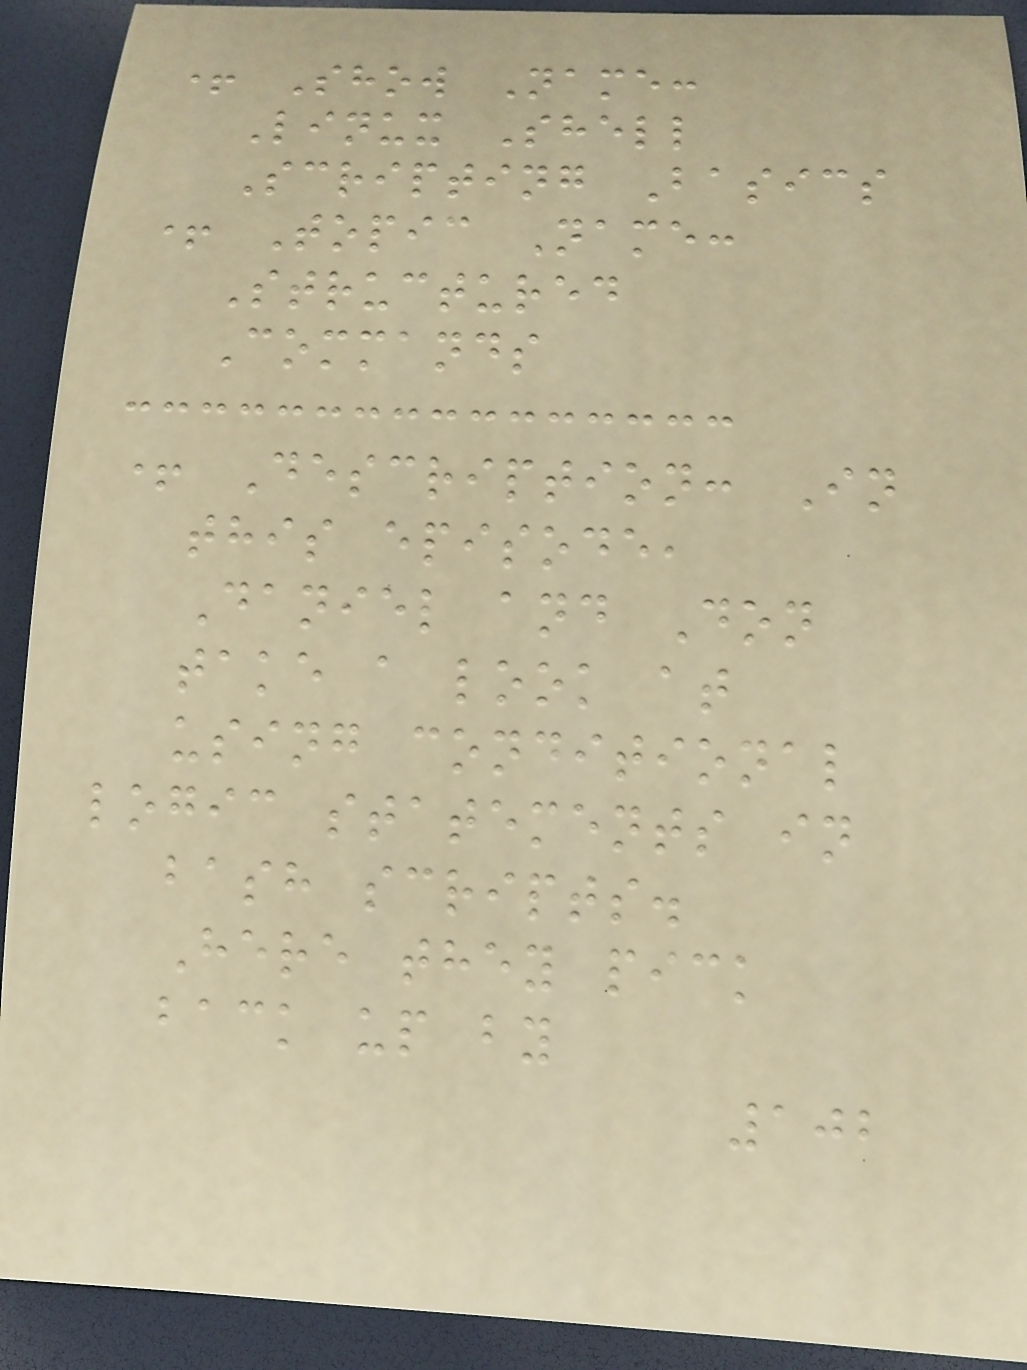+ Show Name:
Linux Shell
Scripting Basics
+ Topic Name:
Structured
Commands
+ Description: In
this episode,
Daniel and Don
take a look at
using conditional
logic statements in
bash scripts.
Here they pick
back up by
102
